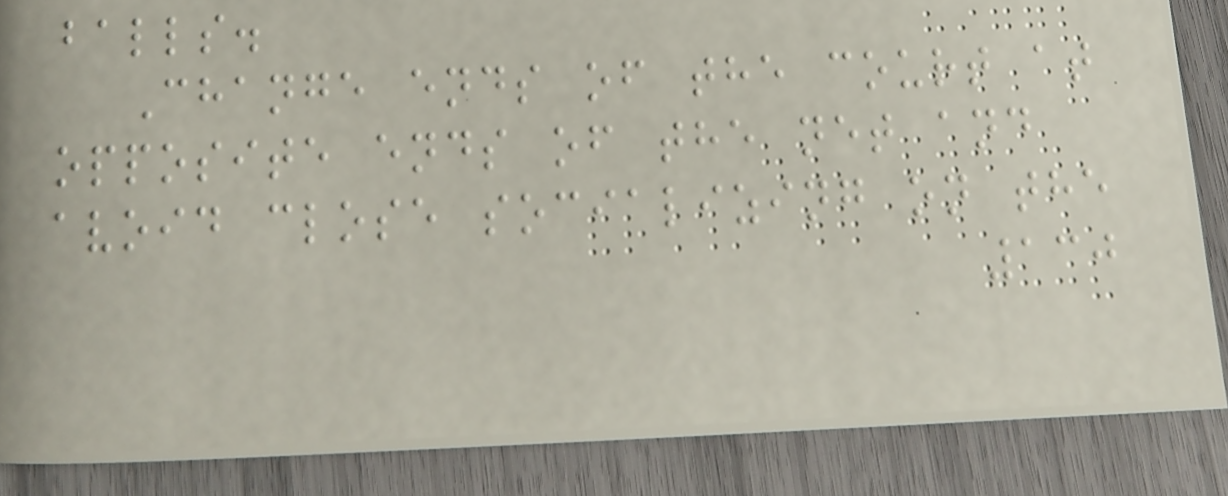balls.
Change ends of the court at
opposite ends of the net and
avoid close socializing on the
130
